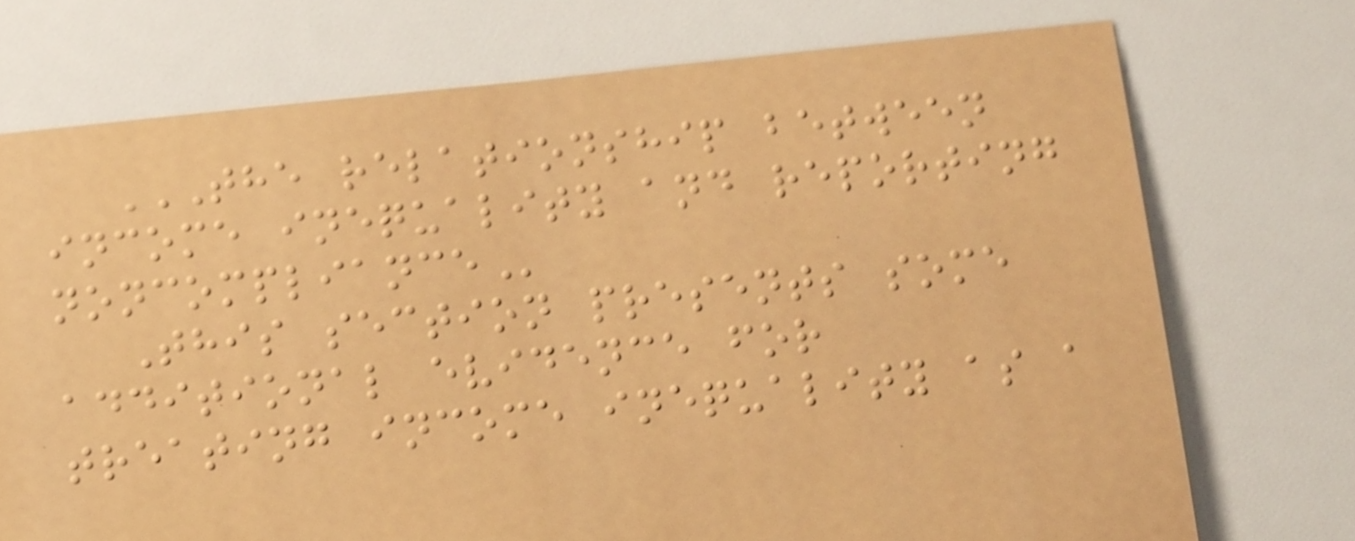THE RELATIONSHIP BETWEEN
INCOME INEQUALITY AND REPORTING
NONCOMPLIANCE
This section presents some
additional evidence for
treating income inequality as a
